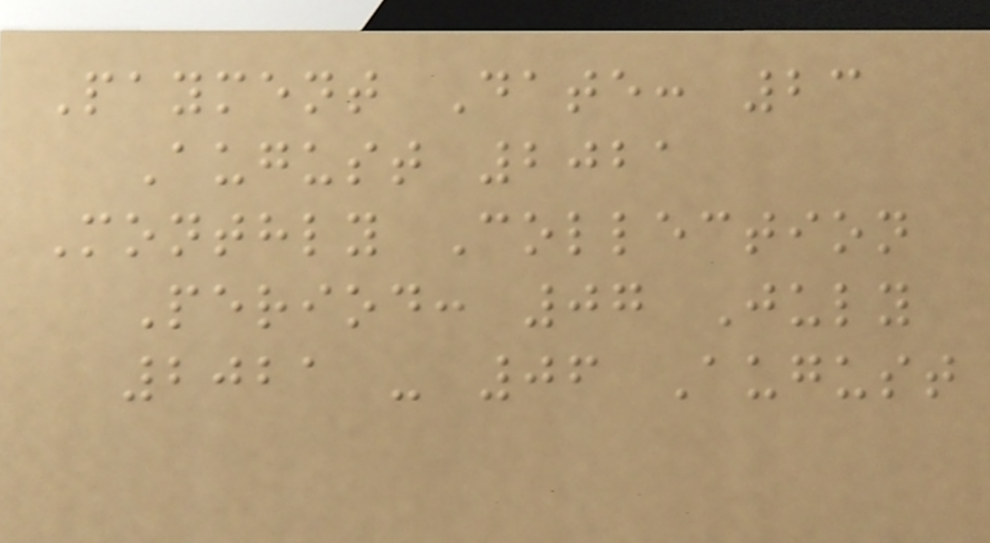Payment Date: 23
August 2021
Monthly Collection
Period: 07 July
2021 - 06 August
